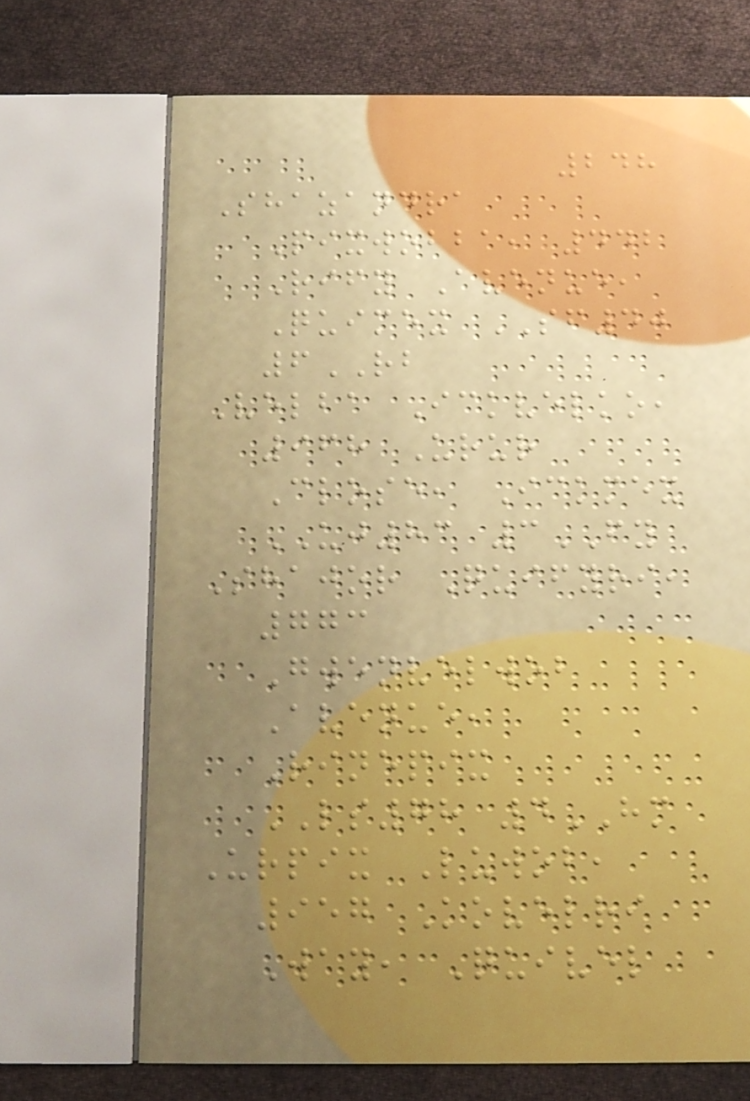248
Shazandra
Pixwobba, 442
Rify Avenue,
Quimex SF40
6RB
Velba Ickvelko,
968 Urur
Close, Ickmex
UJ83 3FY
Shajor Quifyri,
773
Gwenvelwob
Avenue,
Rinepix
LS78 4HM
Urpix Luwob,
957 Kovelri
Way, Quivel
